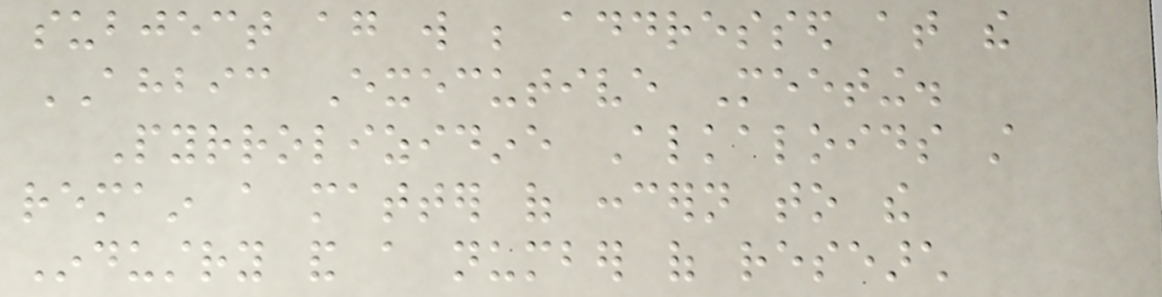subject again will be addressed at the
AHBIC Executive Meeting.
Pyrrolizidine Alkaloids still
remain a matter of concern to the
Industry and a number of research
